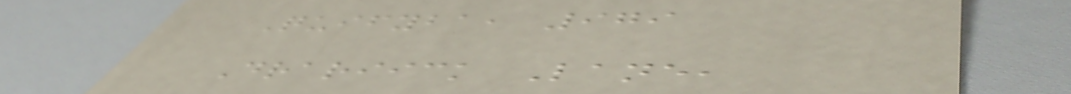Quifyba, 979
Drariick Lane,
